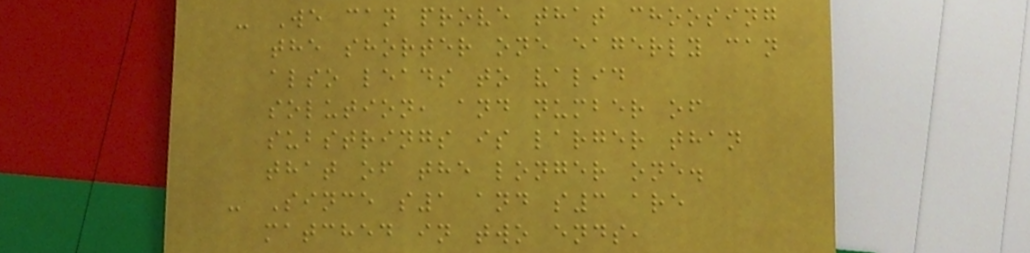- We can prove that choosing
the shorter one eagerly can
also leads to valid
solution, and number of
substrings is larger than
that of the longer one.
- Since s1 and s3 are
matched in two ends,
